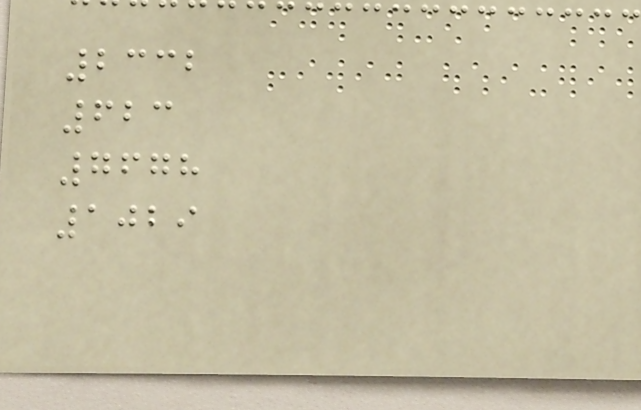2332
623
7678
1029
